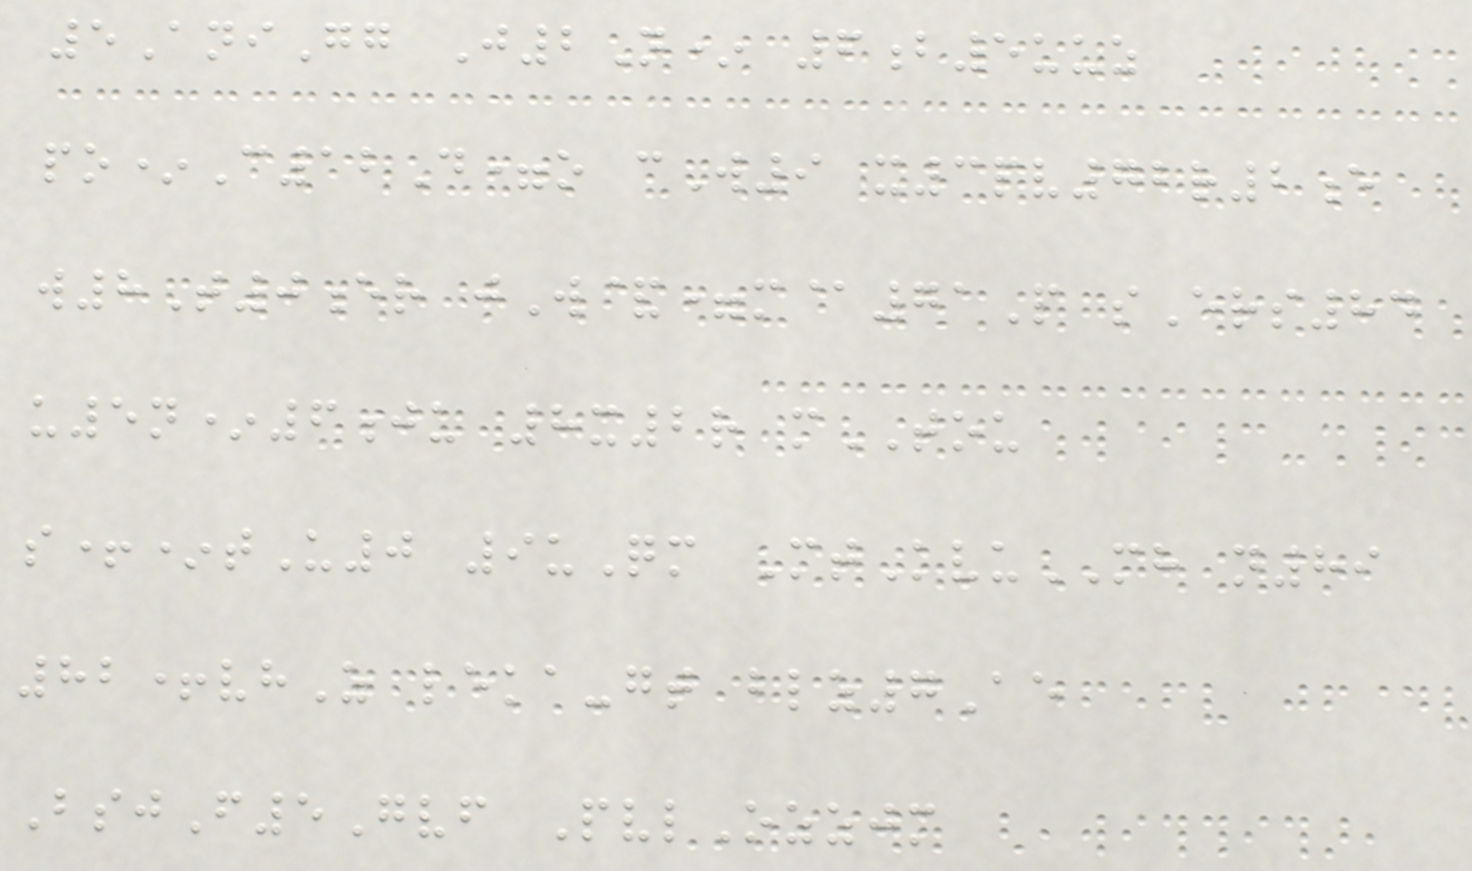5AniGg J2N* 6b5uuz
po*C12D=o cW9 x3pv72r2e
w8T0er jW&=m@71P sErs84
u5n*6ju 8x2r mTOU
s+*tU0 9uQm MtKvuMH n89
82+vhZ leka-gt blz7Ae
BsjF5Gvf PvlOzzjm
